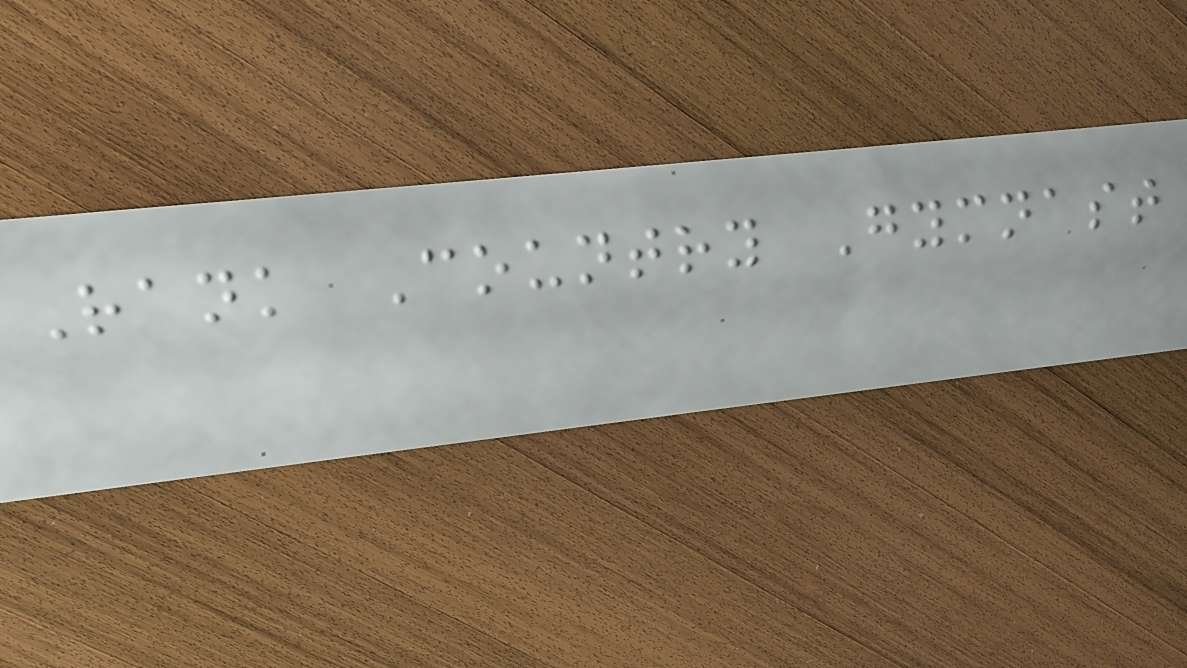Rank Country Gymnast
